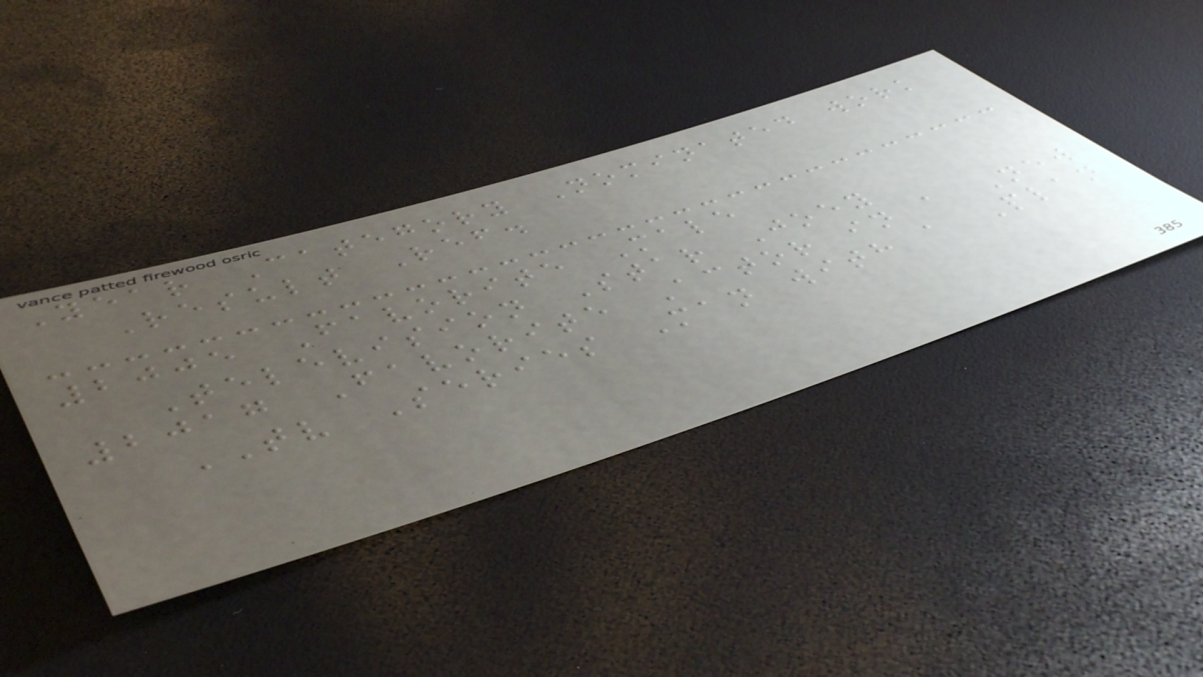Year Category Nominated work
Result Ref.
2005 Favorite Male
Television Star Joey
2017 Favorite Actor in a New
TV Series Man with a Plan
